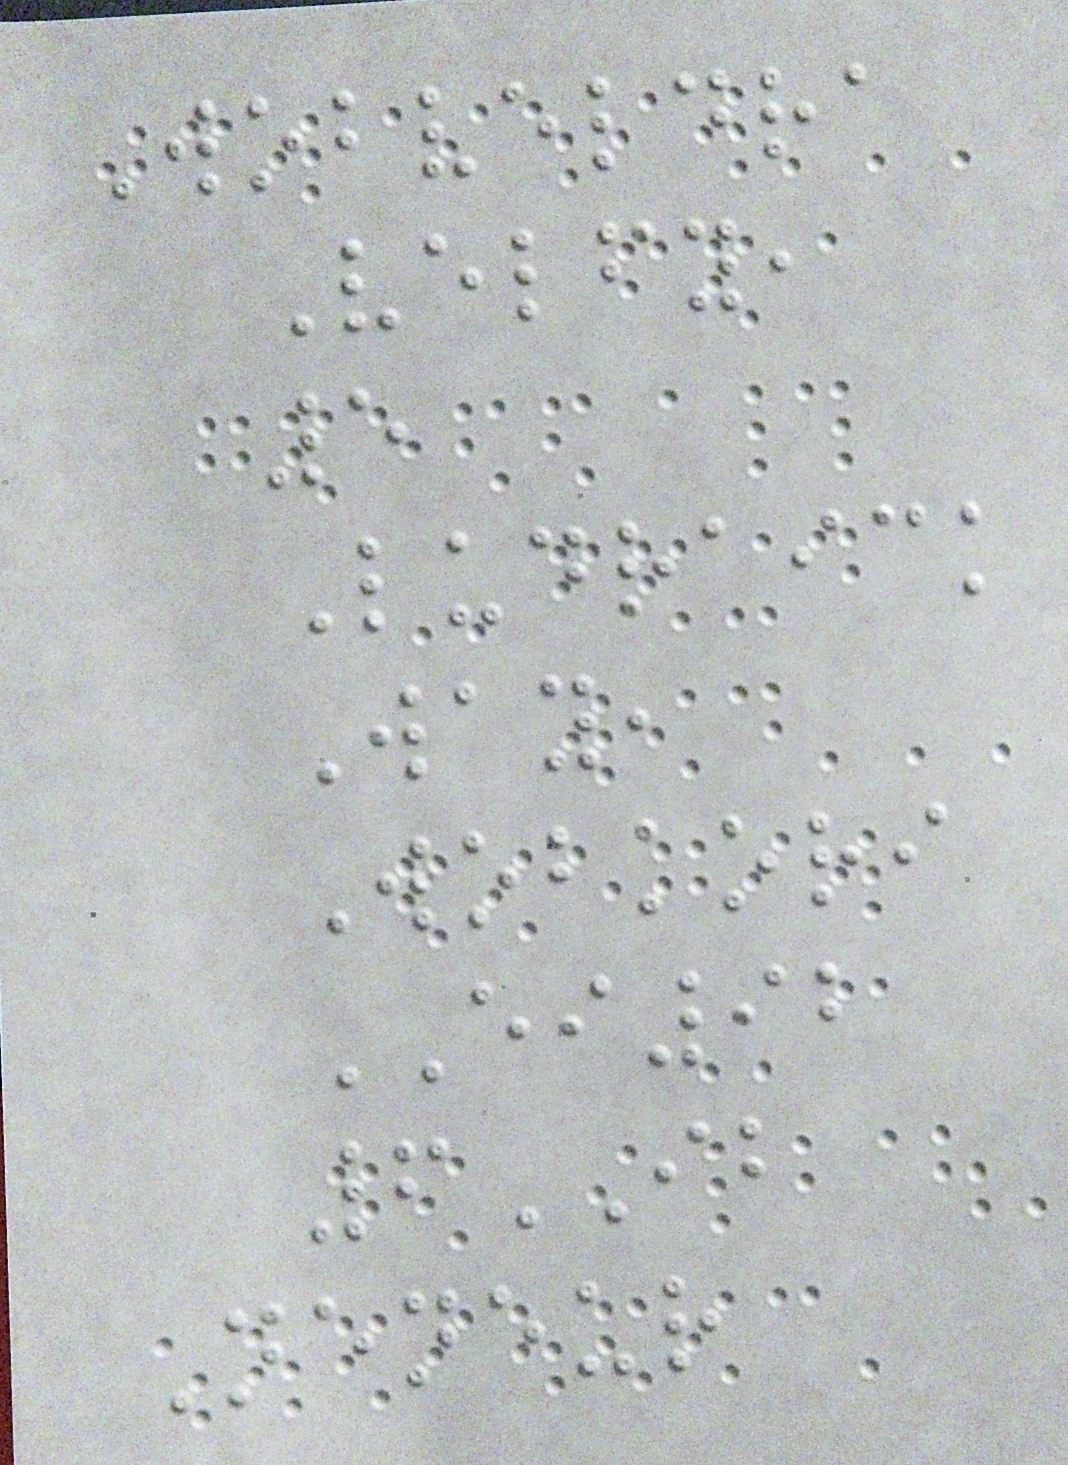Wobveldra
Velfy,
5
Ludraick
Way,
Wobkori
EI92
6IB
Neneur
